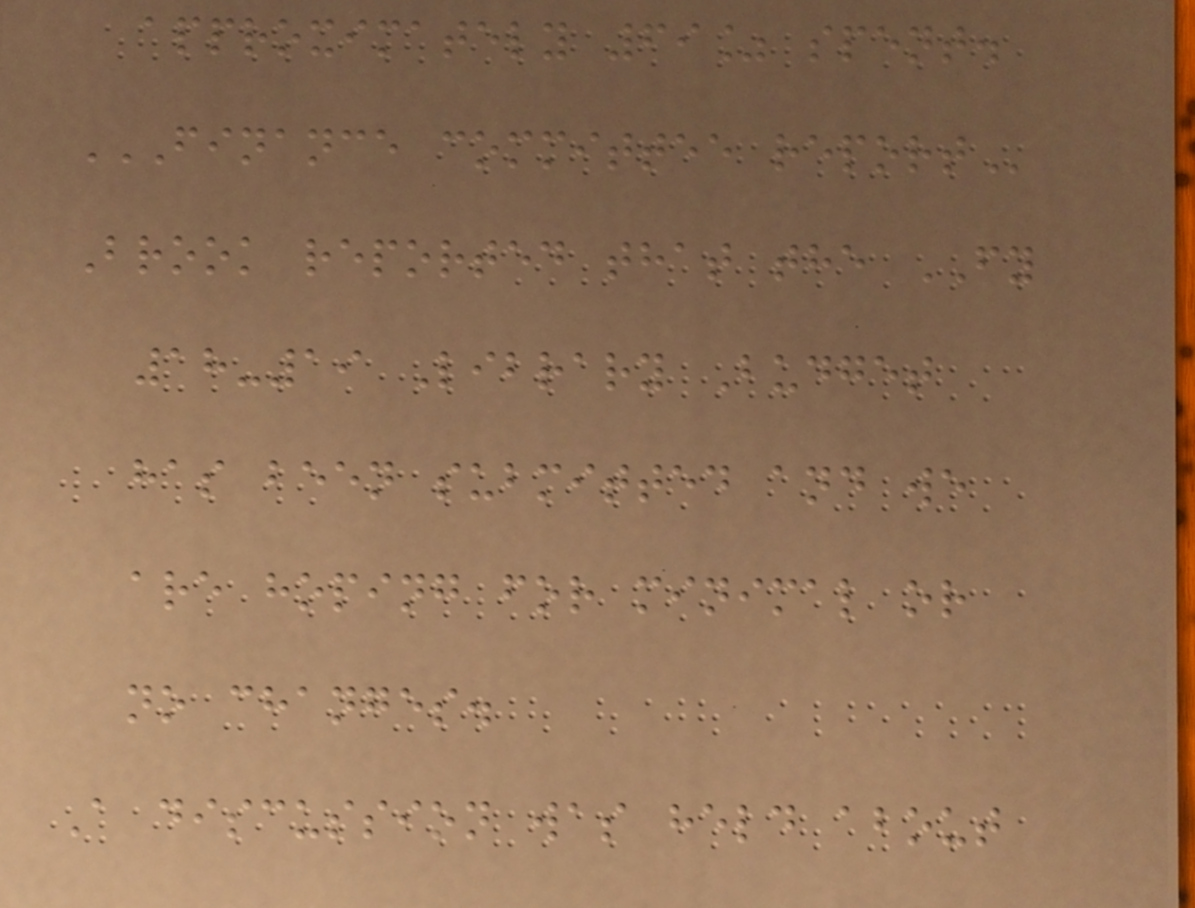approximately 69% spent.
FINANCE COMMITTEE REPORT
Brook reported that the FY
18-19 Library Budget
has been submitted and we
are hoping for minimal or
no changes.
A discussion was held about
